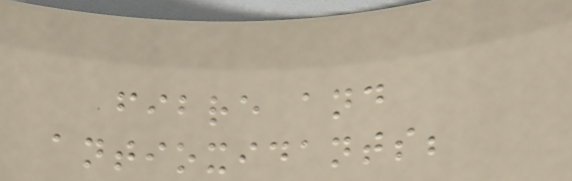fibre and
antioxidants;
